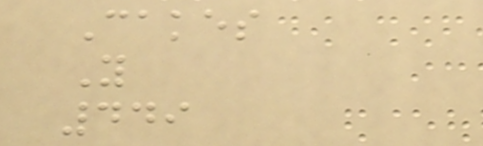Cakes
Y
449
